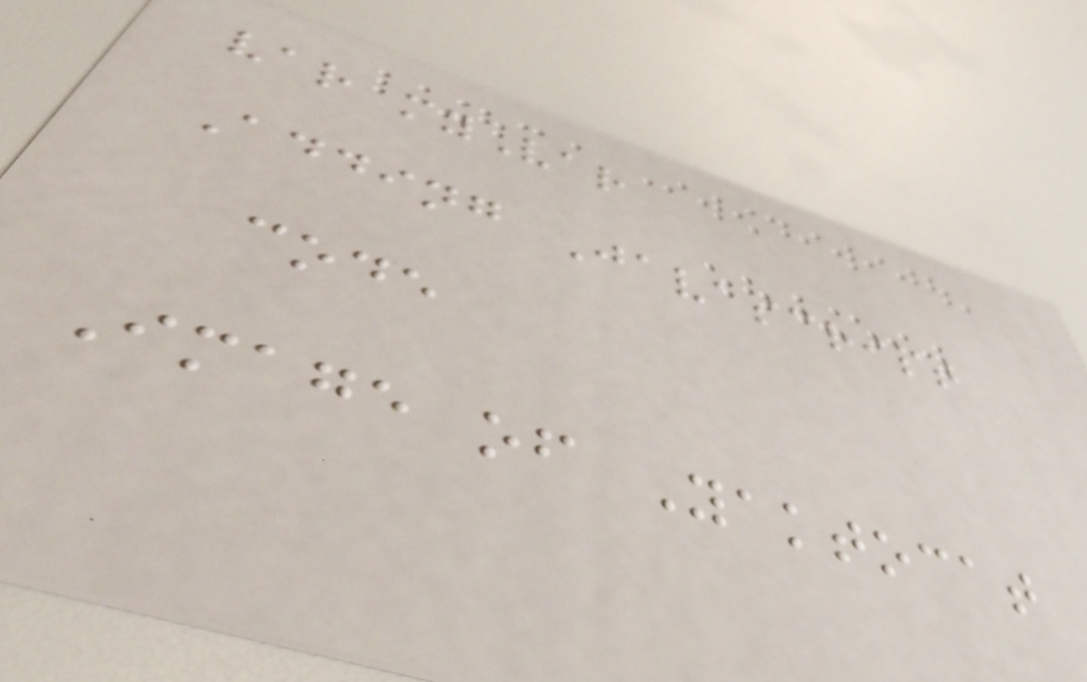var myVar
Adding Javascript
code
Image of Yaktocat
